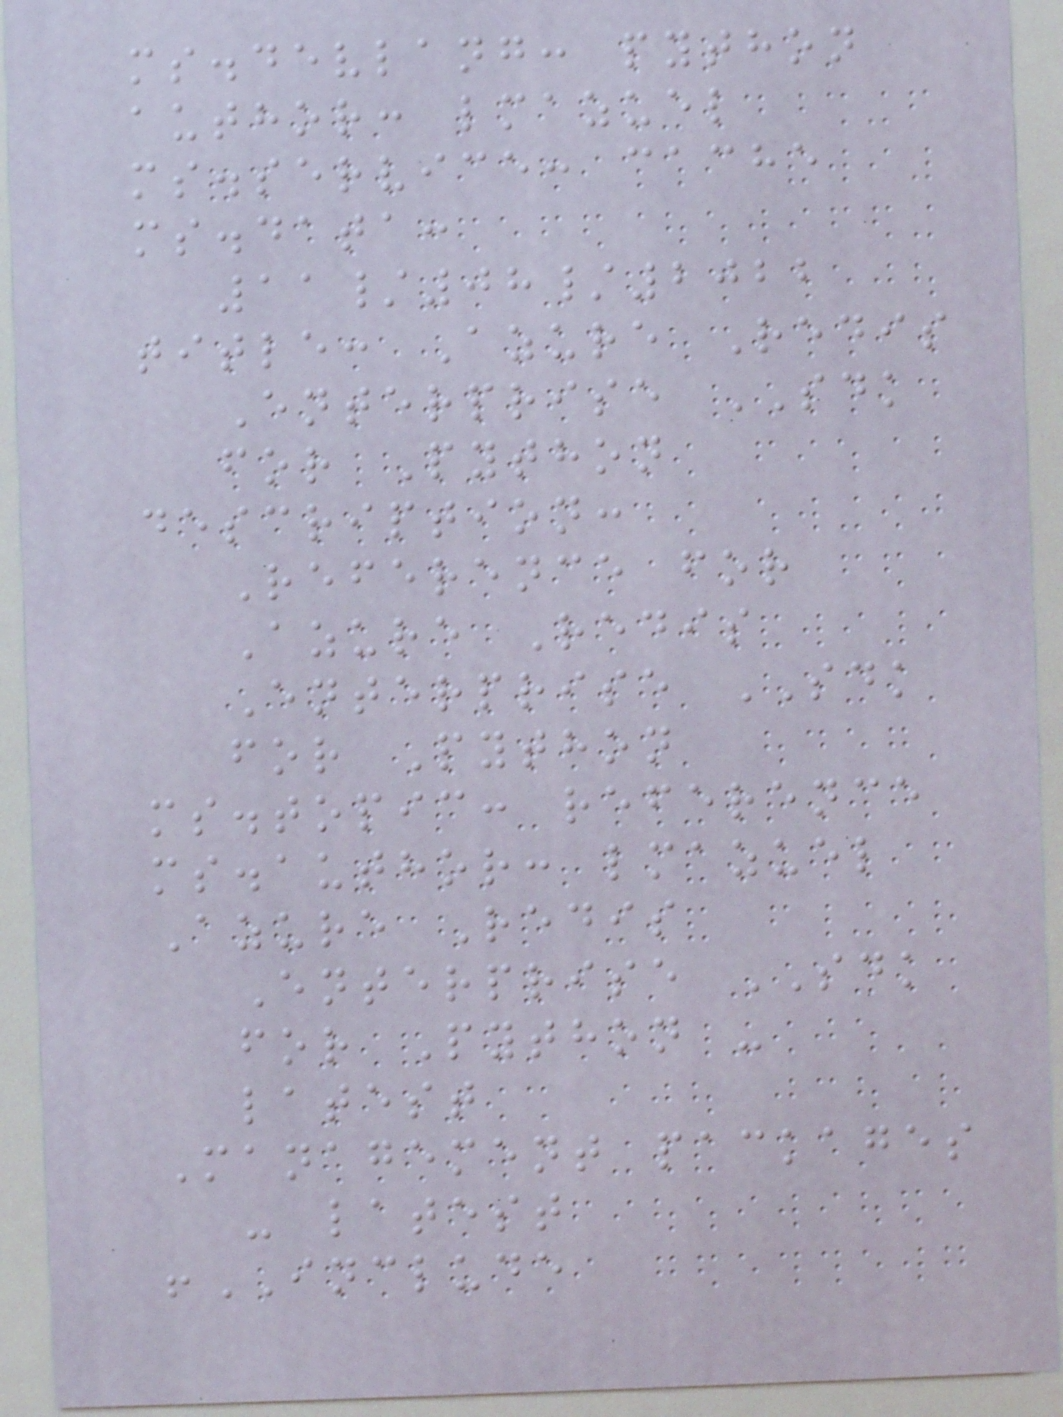ms.devlang: python
author: lmazuel
ms.service: cache
ms.data:
11/08/2022
title: Azure Redis
Enterprise SDK
for Python
description:
Reference for
Azure Redis
Enterprise SDK
for Python
ms.topic: reference
ms.author: lmazuel
Azure Redis
Enterprise SDK
for Python -
latest
Management packages
- latest
!INCLUDE
